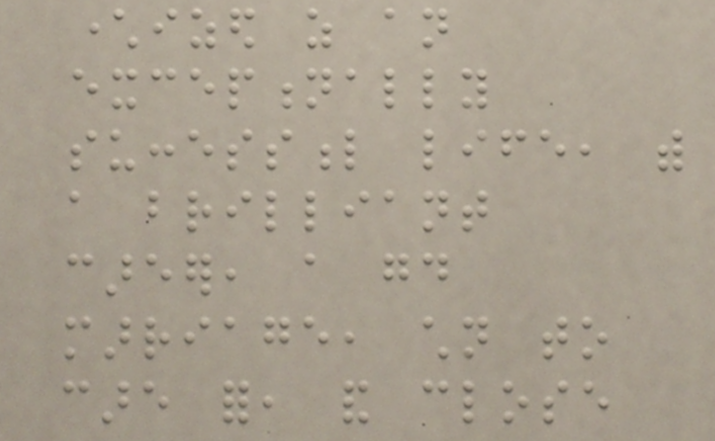characterized as an
exceptionally
successful life, with
a brilliant
career, a good
marriage, children to
care for, and close
